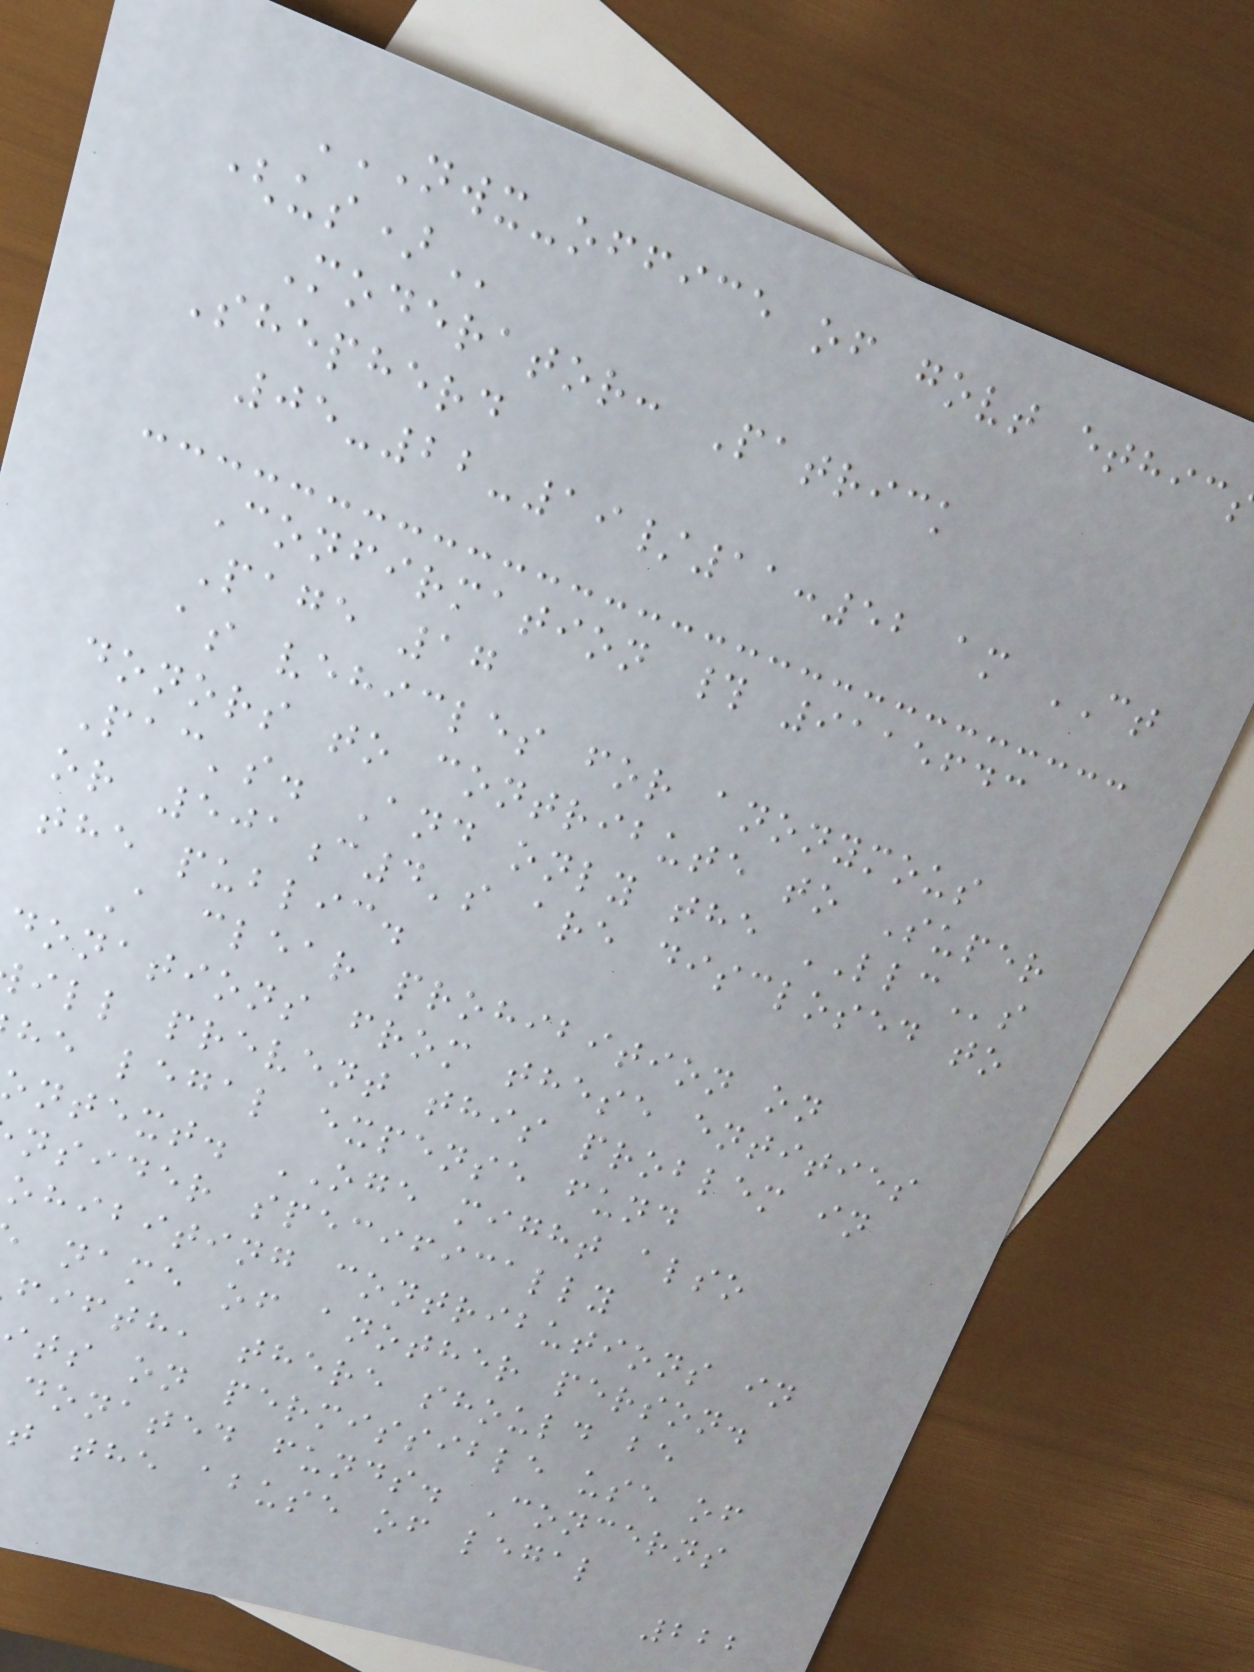Moderator: Patrick
Shepherd
05-22-19/11:52 am CT
Confirmation # 9115643
Page 17
as vehicles for anonymous
donors to contribute to Super
Pac's. And only the LLCs
or 501c4's are disclosed to
the public.
A clear prohibition on
donations from these entities
ill prevent this problem in
he legal expense fund
ntext. OGE might also
nsider specifically
ohibiting contributions in
name of another person.
fifth, there should be
ts on permissible use of
donated funds. Concerns
t the abuse of legal
222
